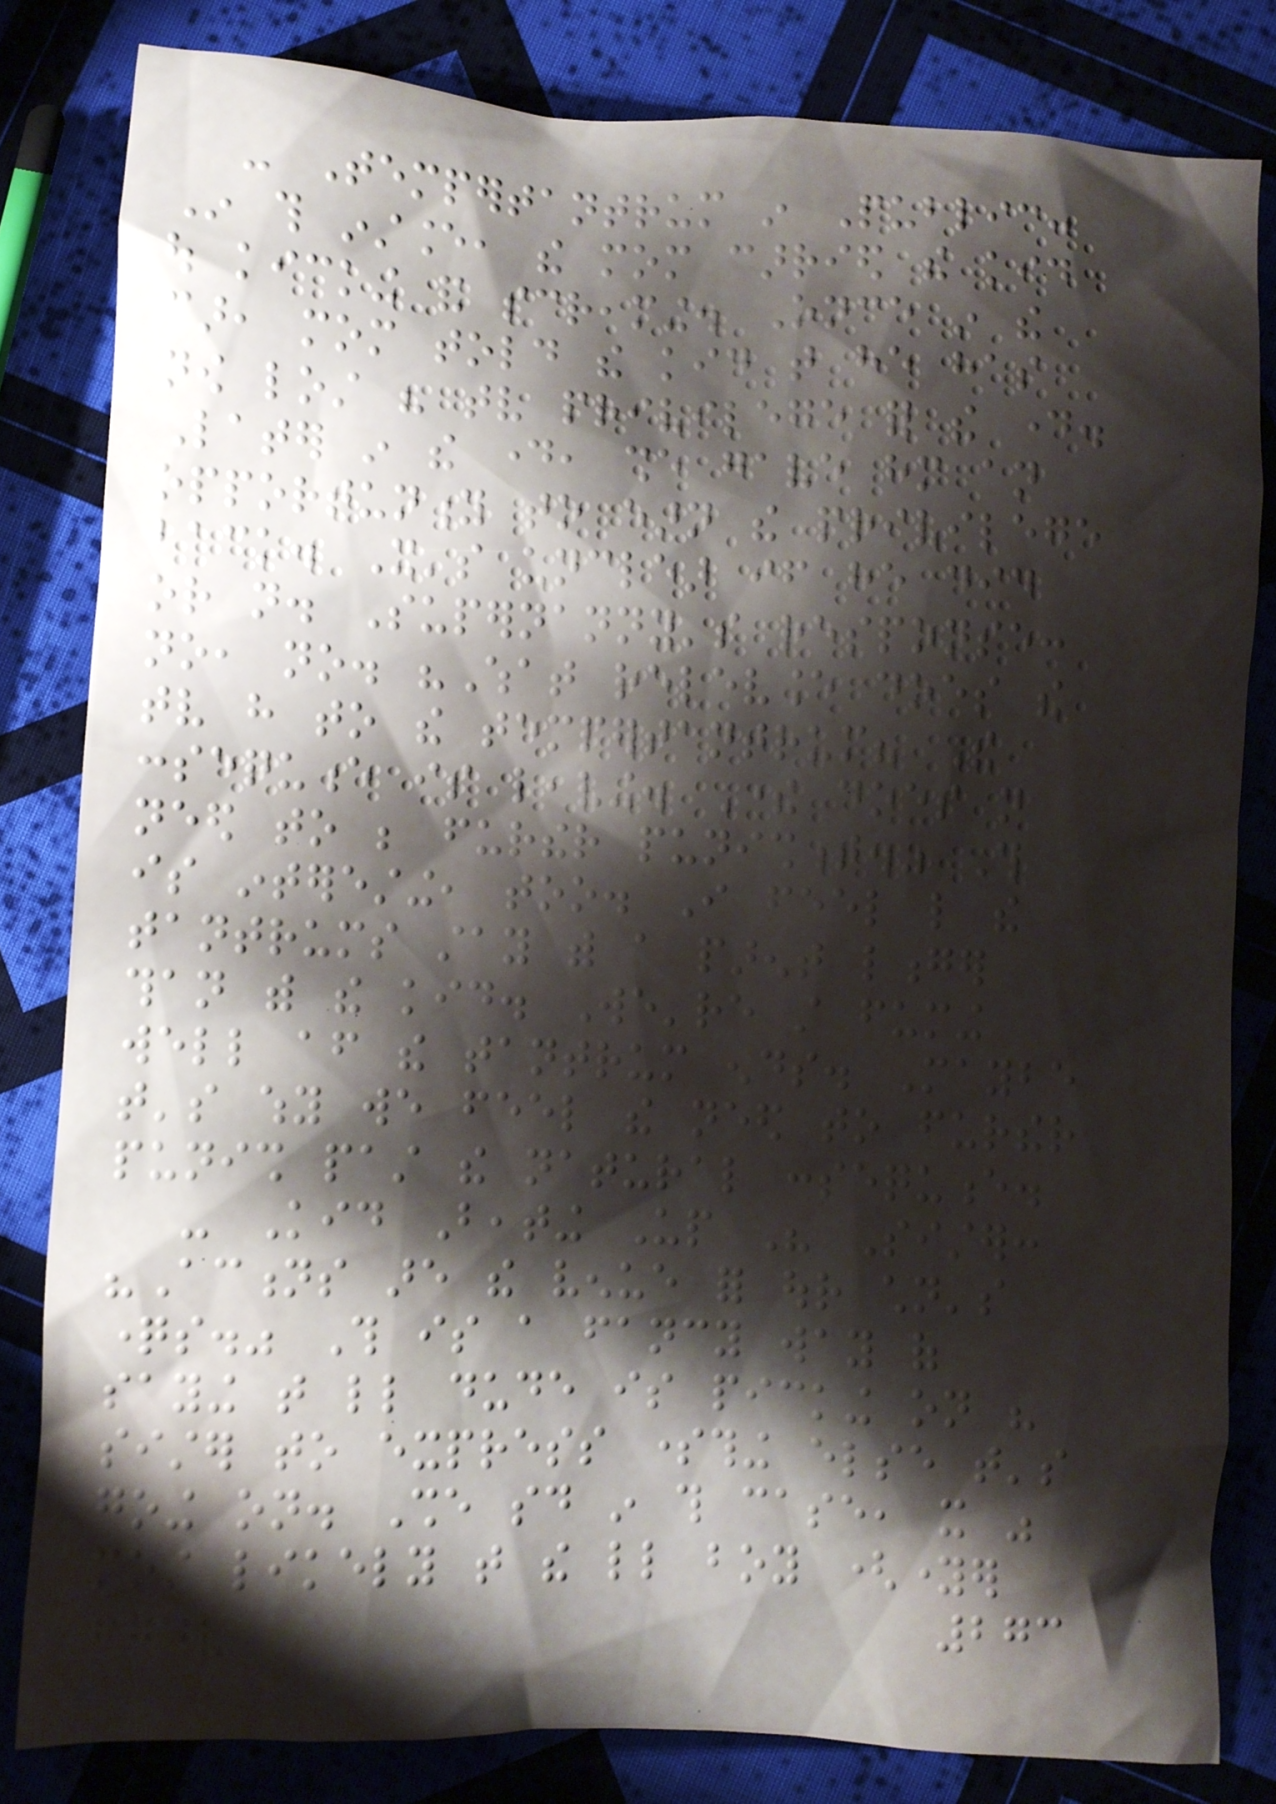- Tempertantrum in Public:
In this instance, the mom carried the kid
out kicking and screaming. Once in the
car, mom told the kid that he has
now lost his tv privilege for the day.
Later in the day, she gave him an
opportunity to earn the privilege
back. It's unclear if he did
or not. Supernanny's response:
no, no. "What relevance does the
tv have to the tempertantrum? The
consequence is leaving. There does not
need to be further punishment." This
is interesting, too. I feel like the
tantrums stay with a parent longer
than with the kid. We're still fuming
well after the tantrum ends. Maybe
that's why we feel the need to further
punish past the natural consequence.
- Kid Beating Up His Sister:
"Actions are the venue for our children's
questions." This is a fancy way of
saying that little dude is picking on his
sister to express something else that's
going on. She said in this case, it was
most likely that the little boy (younger
273
